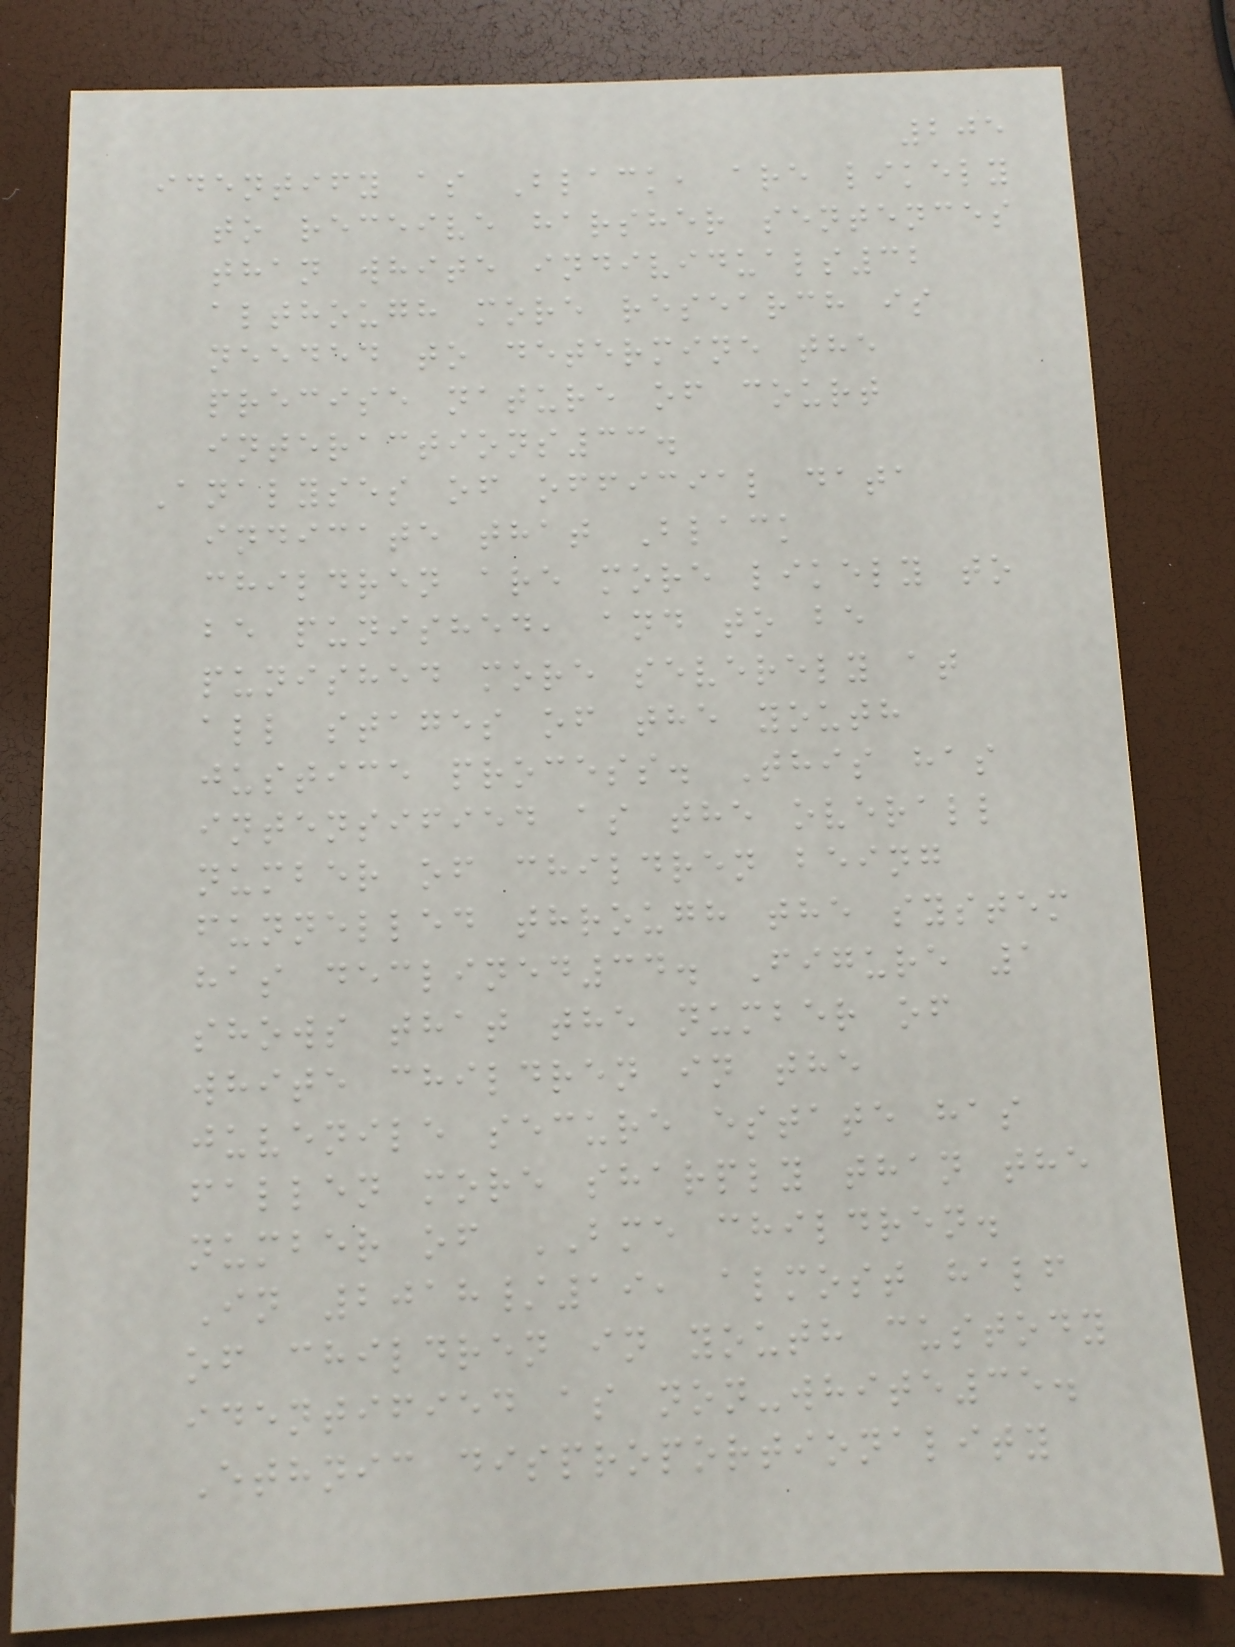205
identify as Black, are likely
to receive harsher sentences
than white individuals32
although more research is
needed to determine the
precise nature of court
interactions33.
Analyses of official data
indicate that Black
children are more likely to
be punished, and to be
punished more severely at
all stages of the youth
justice process. This has
intensified as the overall
number of children being
funnelled through the system
has declined34. Figure 1
shows that the number of
white children in the
juvenile secure estate has
fallen more sharply than the
number of BME children.
In 2018/19, almost half
of children in youth custody
identified as non-white35.
Ethnic disproportionality
